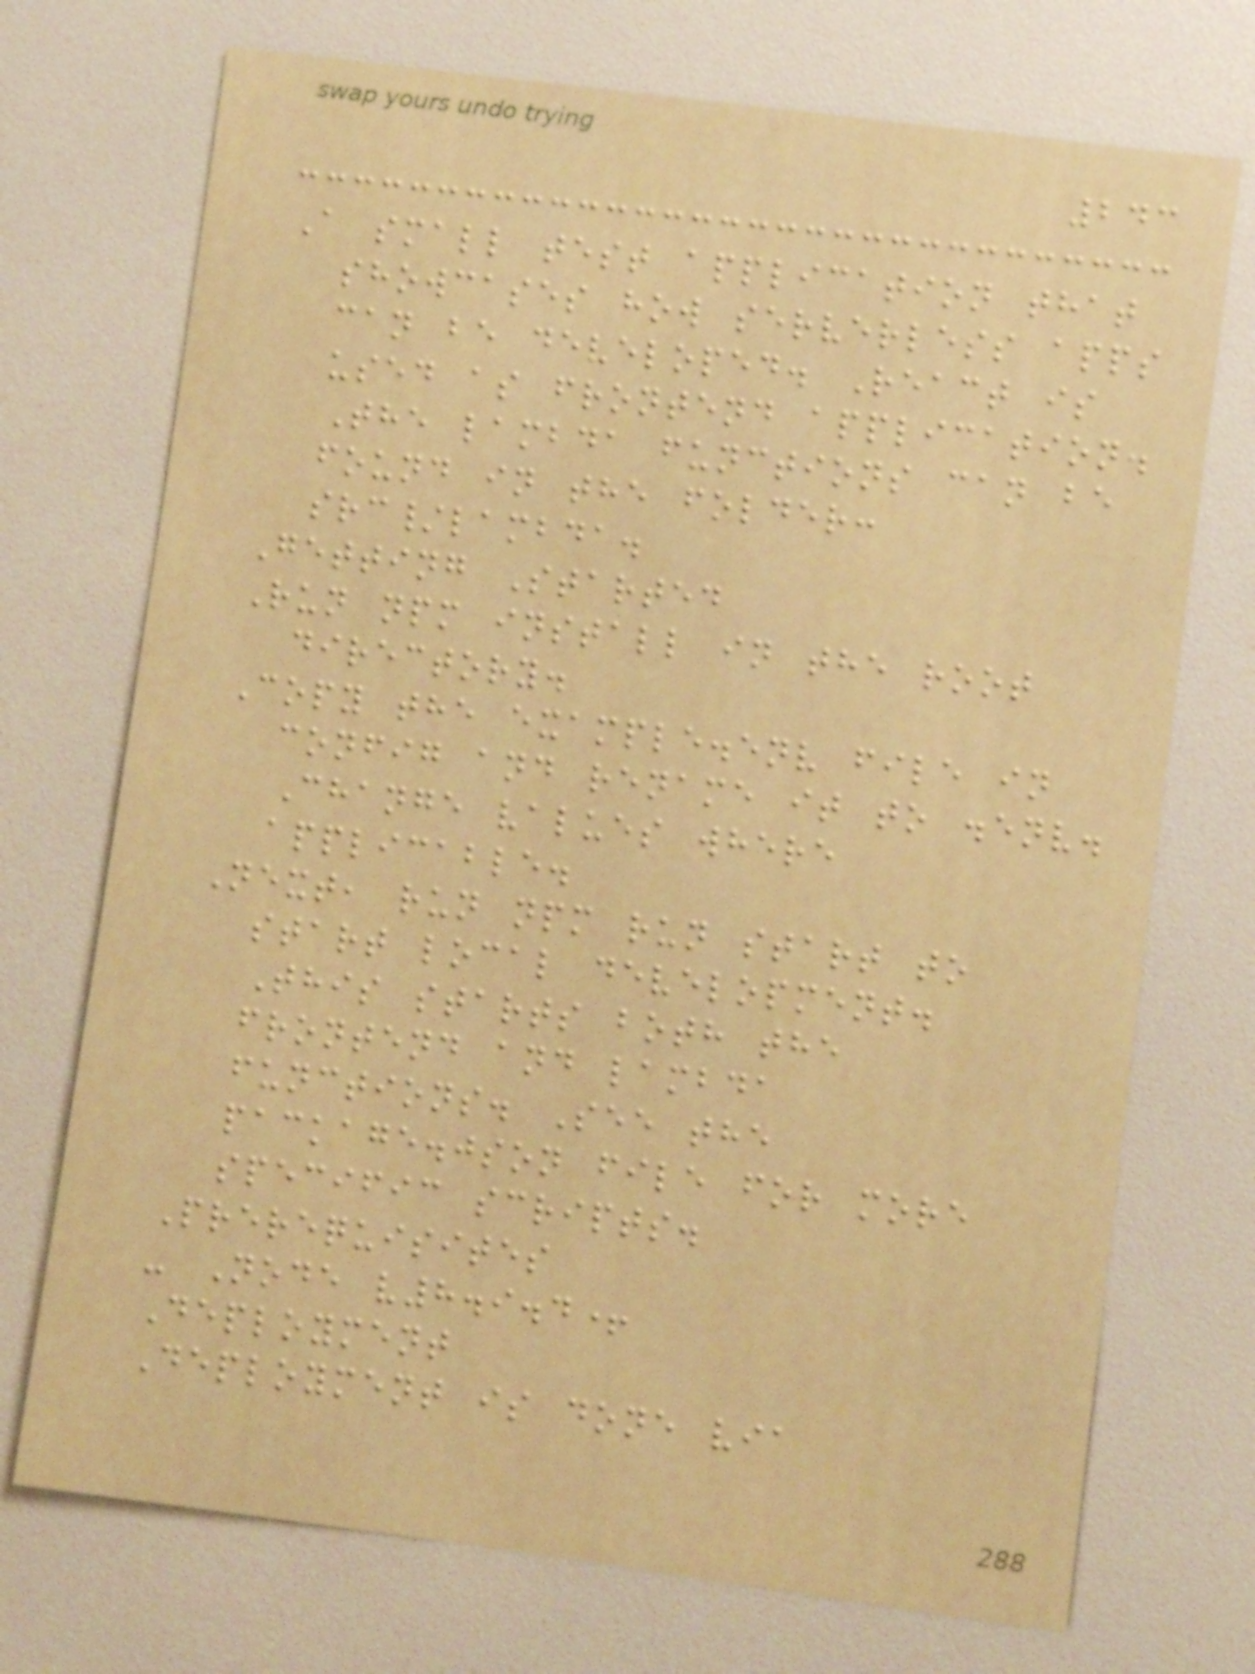243
A small test application that
showcases how serverless apps
can be developed. React is
used as frontend application.
The lambda functions can be
found in the folder:
src/lambda.
Getting Started
Run npm install in the root
directory.
Copy the example.env file in
config and rename it to .env.
Change values where
applicable.
Next, run npm run start to
start local development.
This starts both the
frontend and lambda
functions. See the
package.json file for more
specific scripts.
Prerequisites
- Node v8.9.4+
Deployment
Deployment is done via
